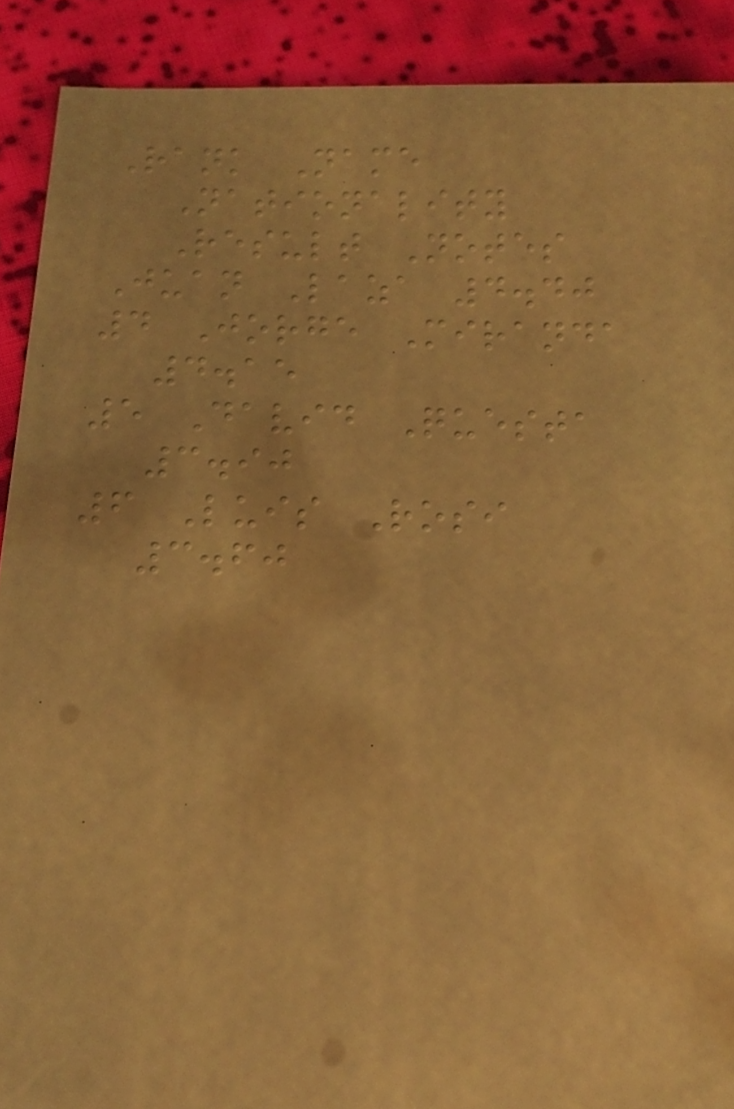Rank Name
Nationality
Result Notes
Juan Laza 4.40
4 Jorge Miranda
4.15
5 David Questa
3.90
6 Luis Rosi
3.60
